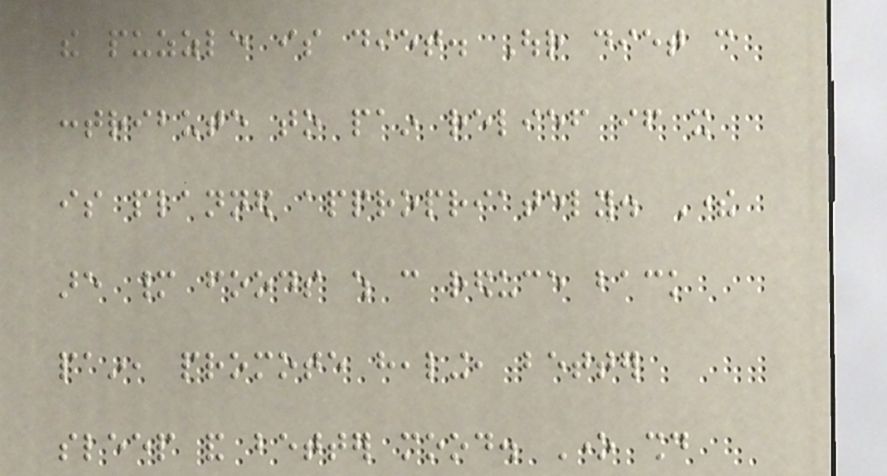the puzzle is diet. Our diet can
contribute to pain relief if it
is planned appropriately. There
are many foods which can reduce back
pain, promote healing, better
sleep and better mood. One should
